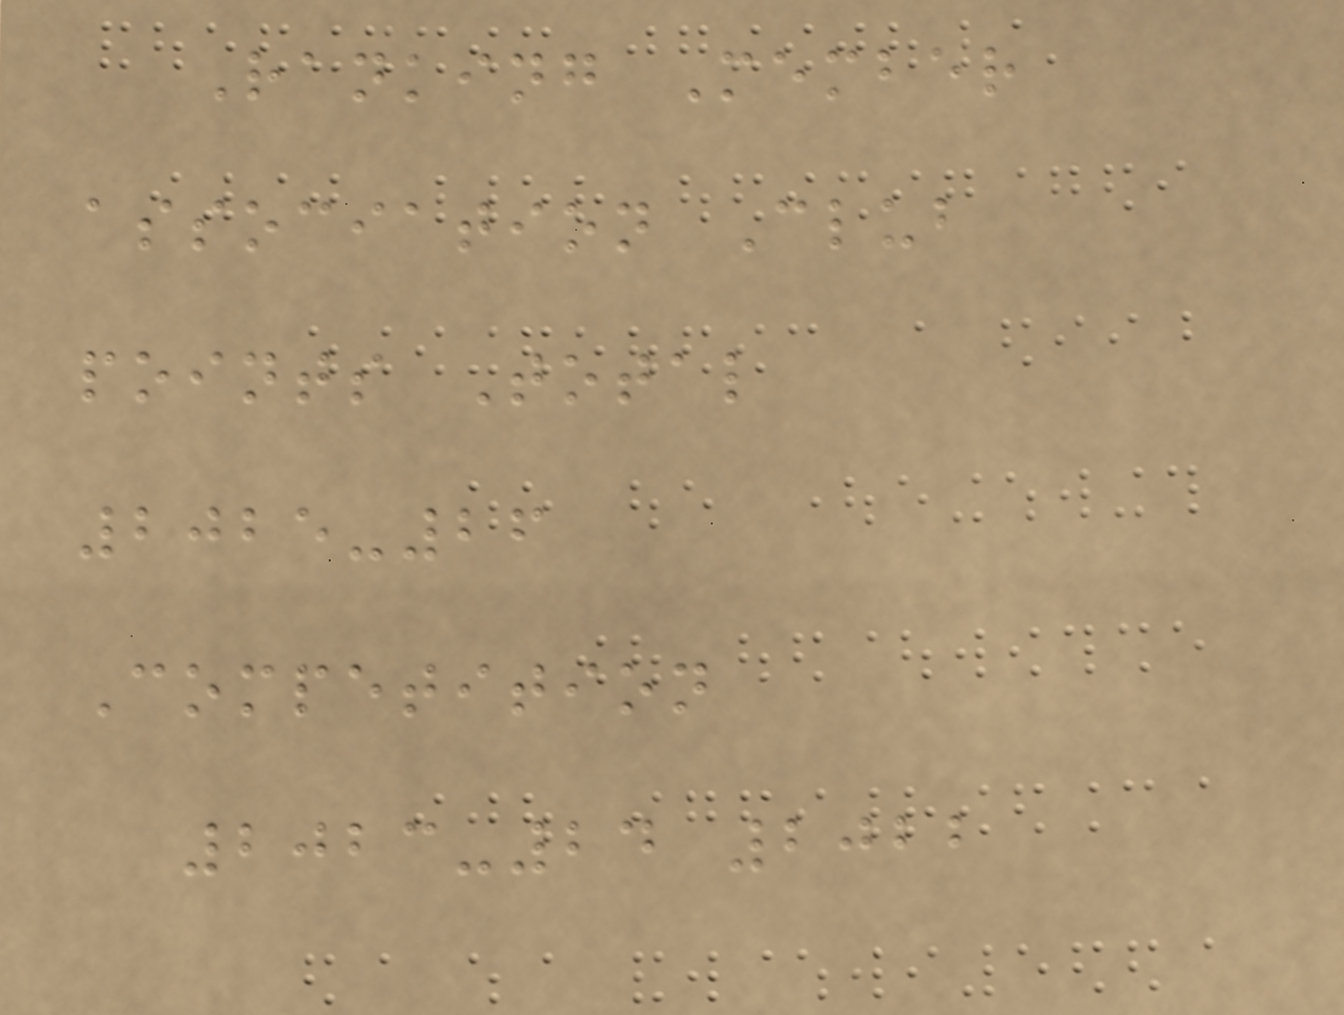Ranking Member
association Club
points Total
2025-26
Competition
2023-24 2022
